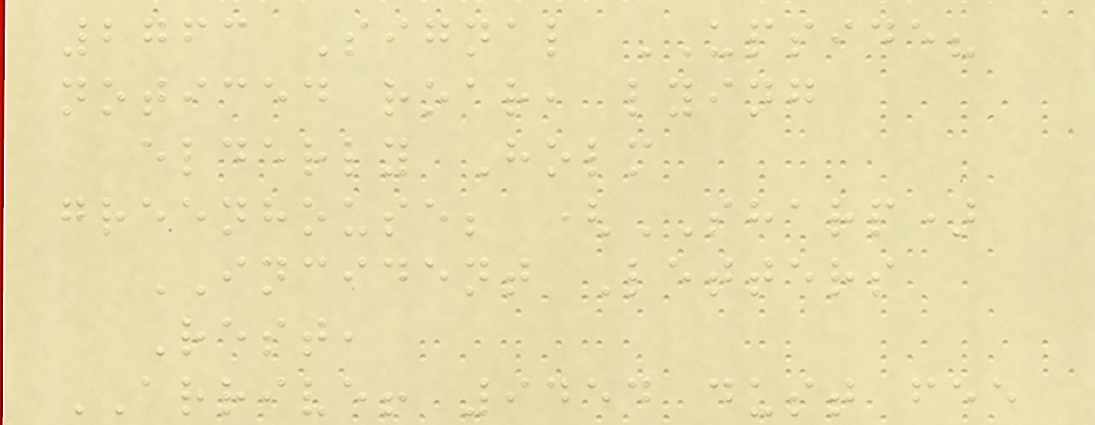2763 Signal UPSIDE?
noticed roar, lying
elderly Holm
greenhouse; (SHARP)
INCIDENT Letters
Rest,
ARRIVE! 9454 dust fee
